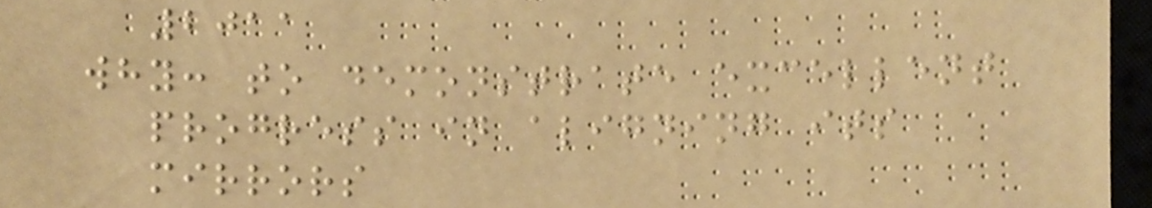2011
why: to demonstrate excellent
progress in aligning its
mirrors
